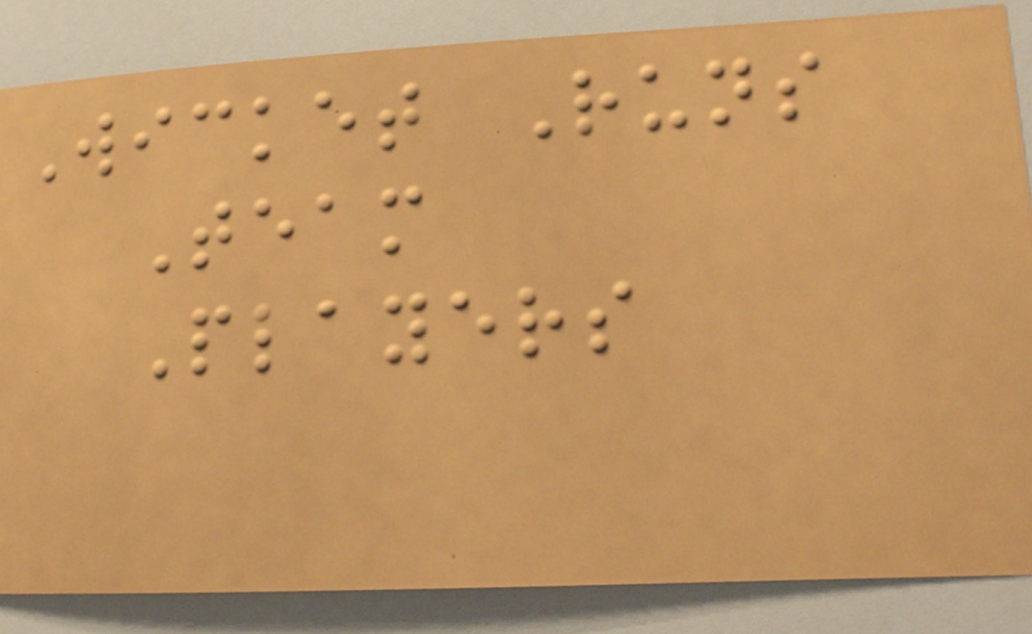Wicket Runs
Team
Players
